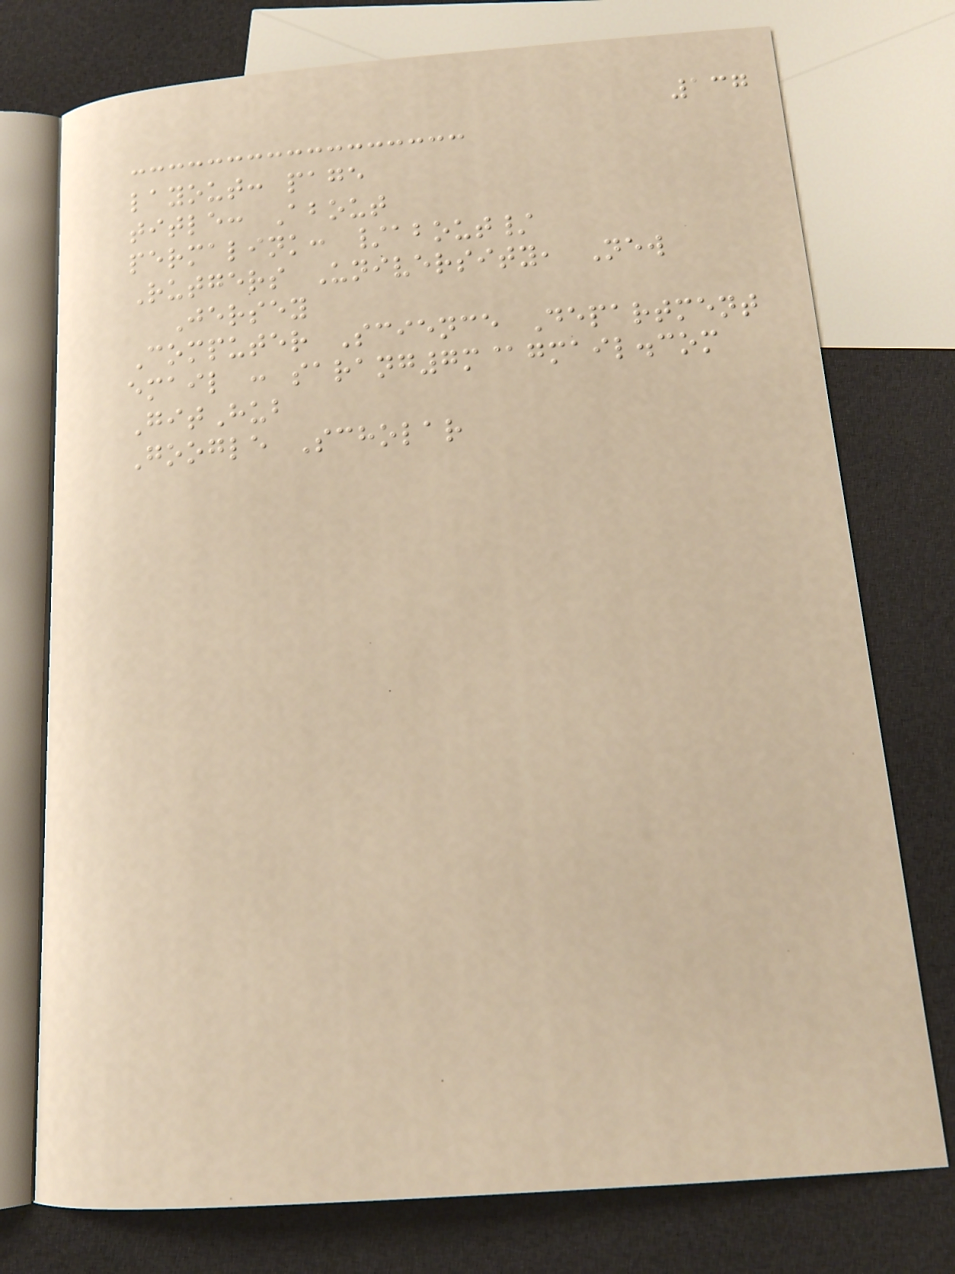137
layout: page
title: About
permalink: /about/
Rutgers University, New
Jersey
Computer Science Department
email : sarang7m@gmail.com
GitHub
Google Scholar
